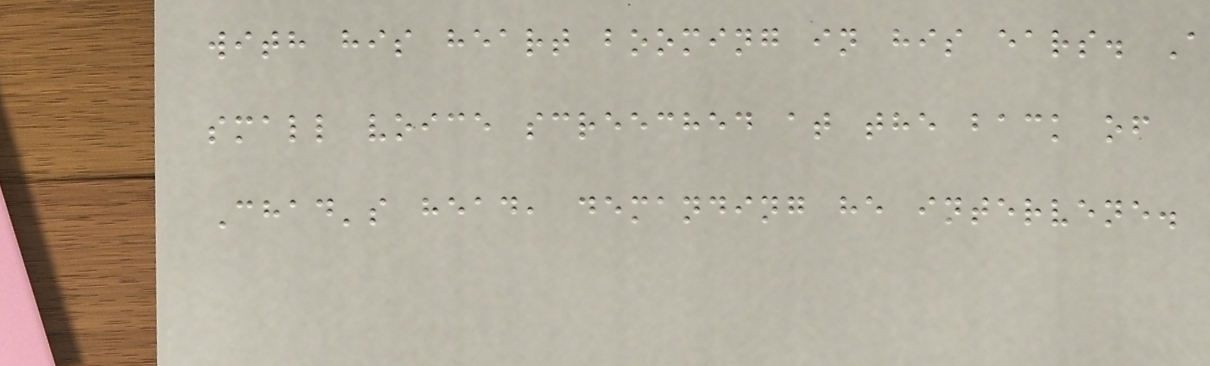with his heart booming in his ears. A
small voice screeched at the back of
Chad's head, demanding he intervene.
